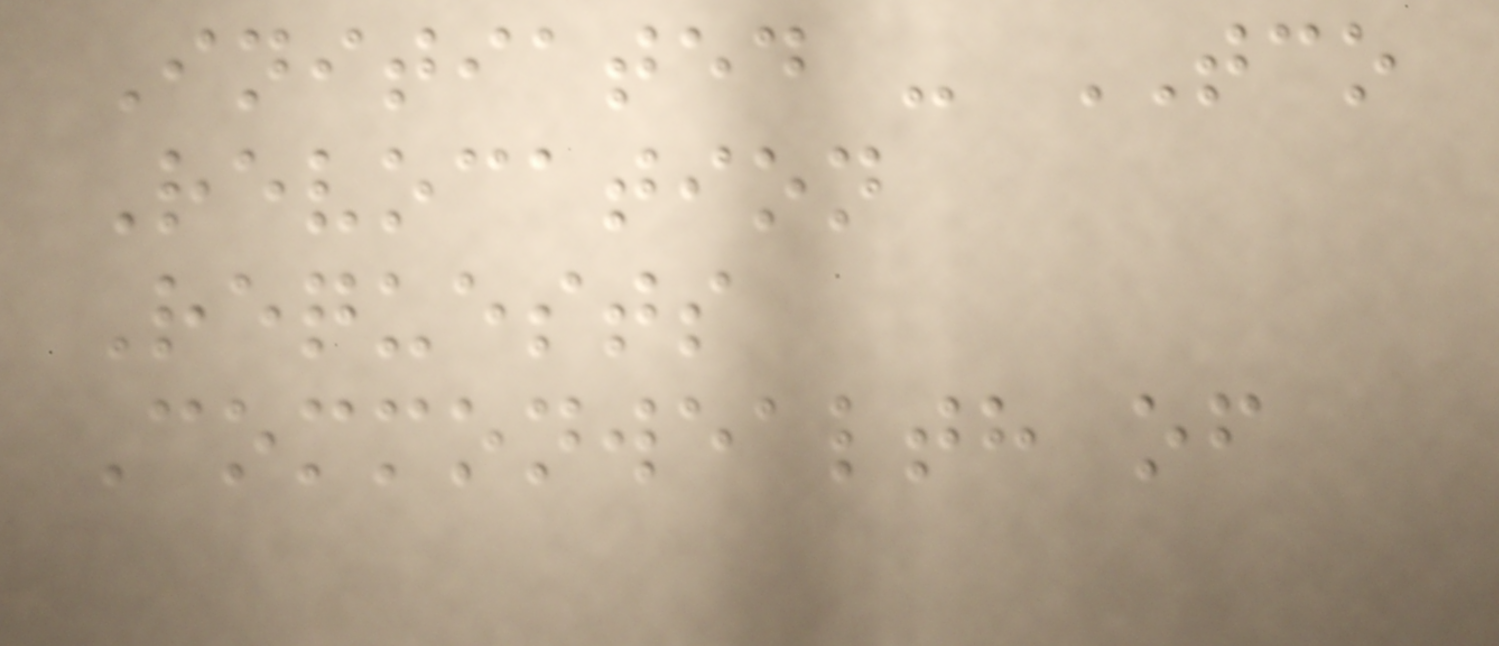Initiated - TCO
Revocation
Requests
Commonwealth of
